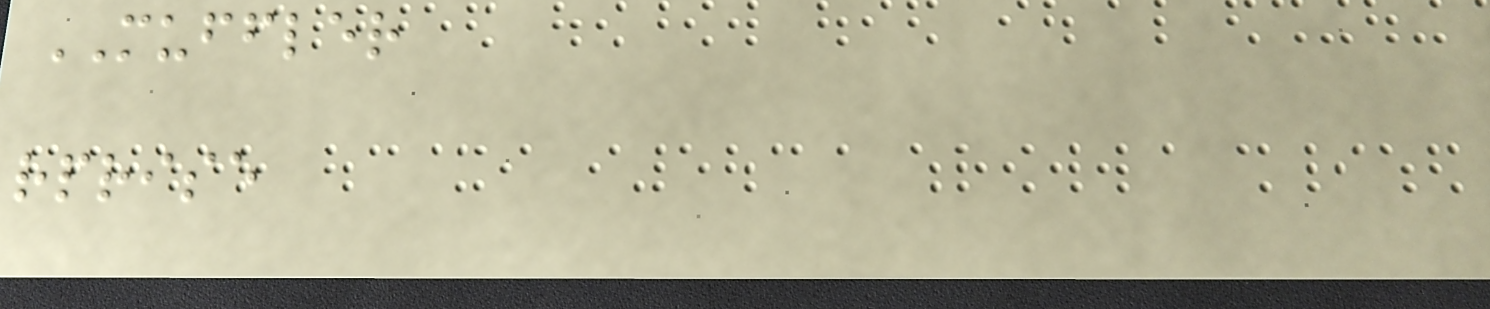MUFFLER
rprise
